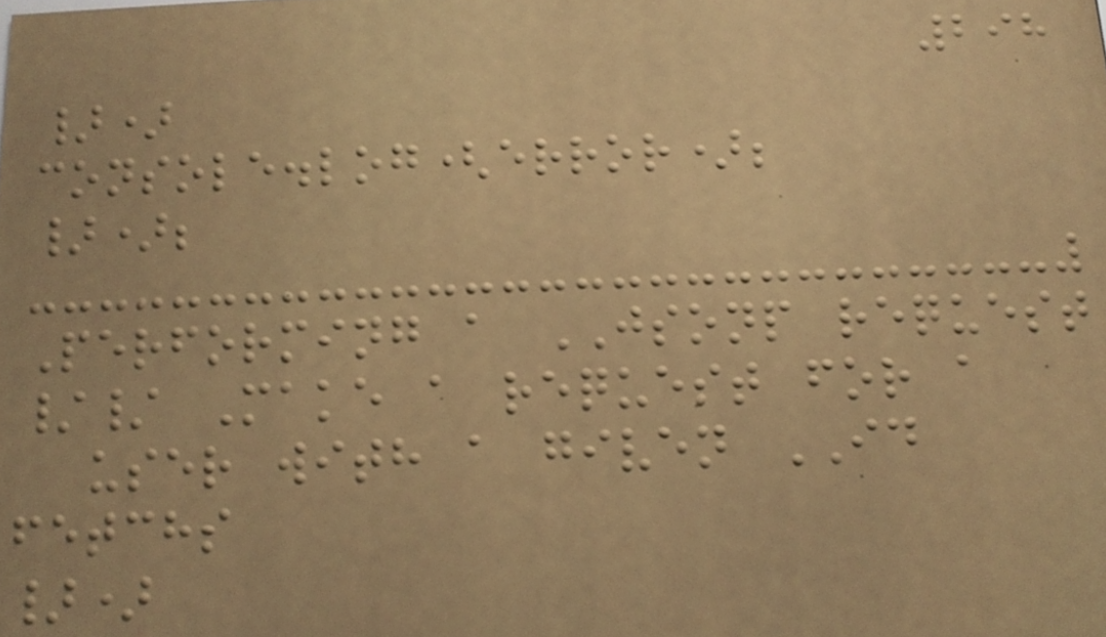298
})
console.log(error);
});
Performing a JSONP request
// Make a request for a
user with a given ID
fetchs
})
